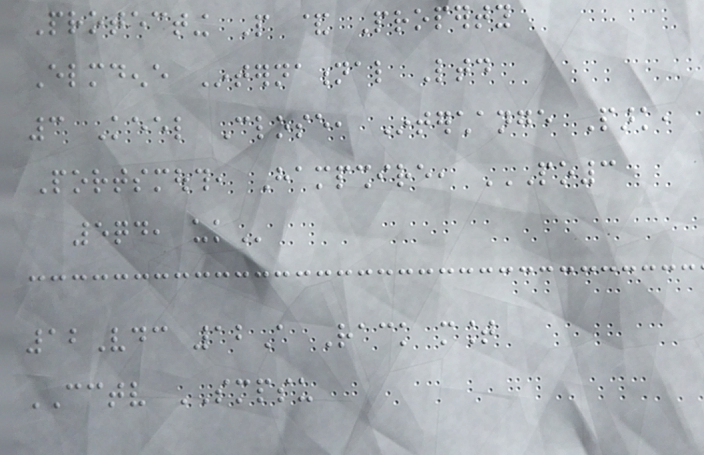Protecting People & Property
Elmdene International Ltd
3 Keel Close, Interchange Park,
Portsmouth, Hampshire, PO3
5QD, UK
12Vdc 12A Rack mount
CCTV SMPSU
